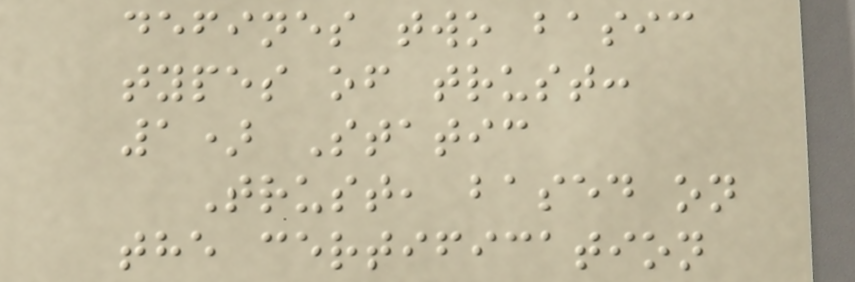defines two basic
types of trust:
1) Static
Trust, based on
the certification
